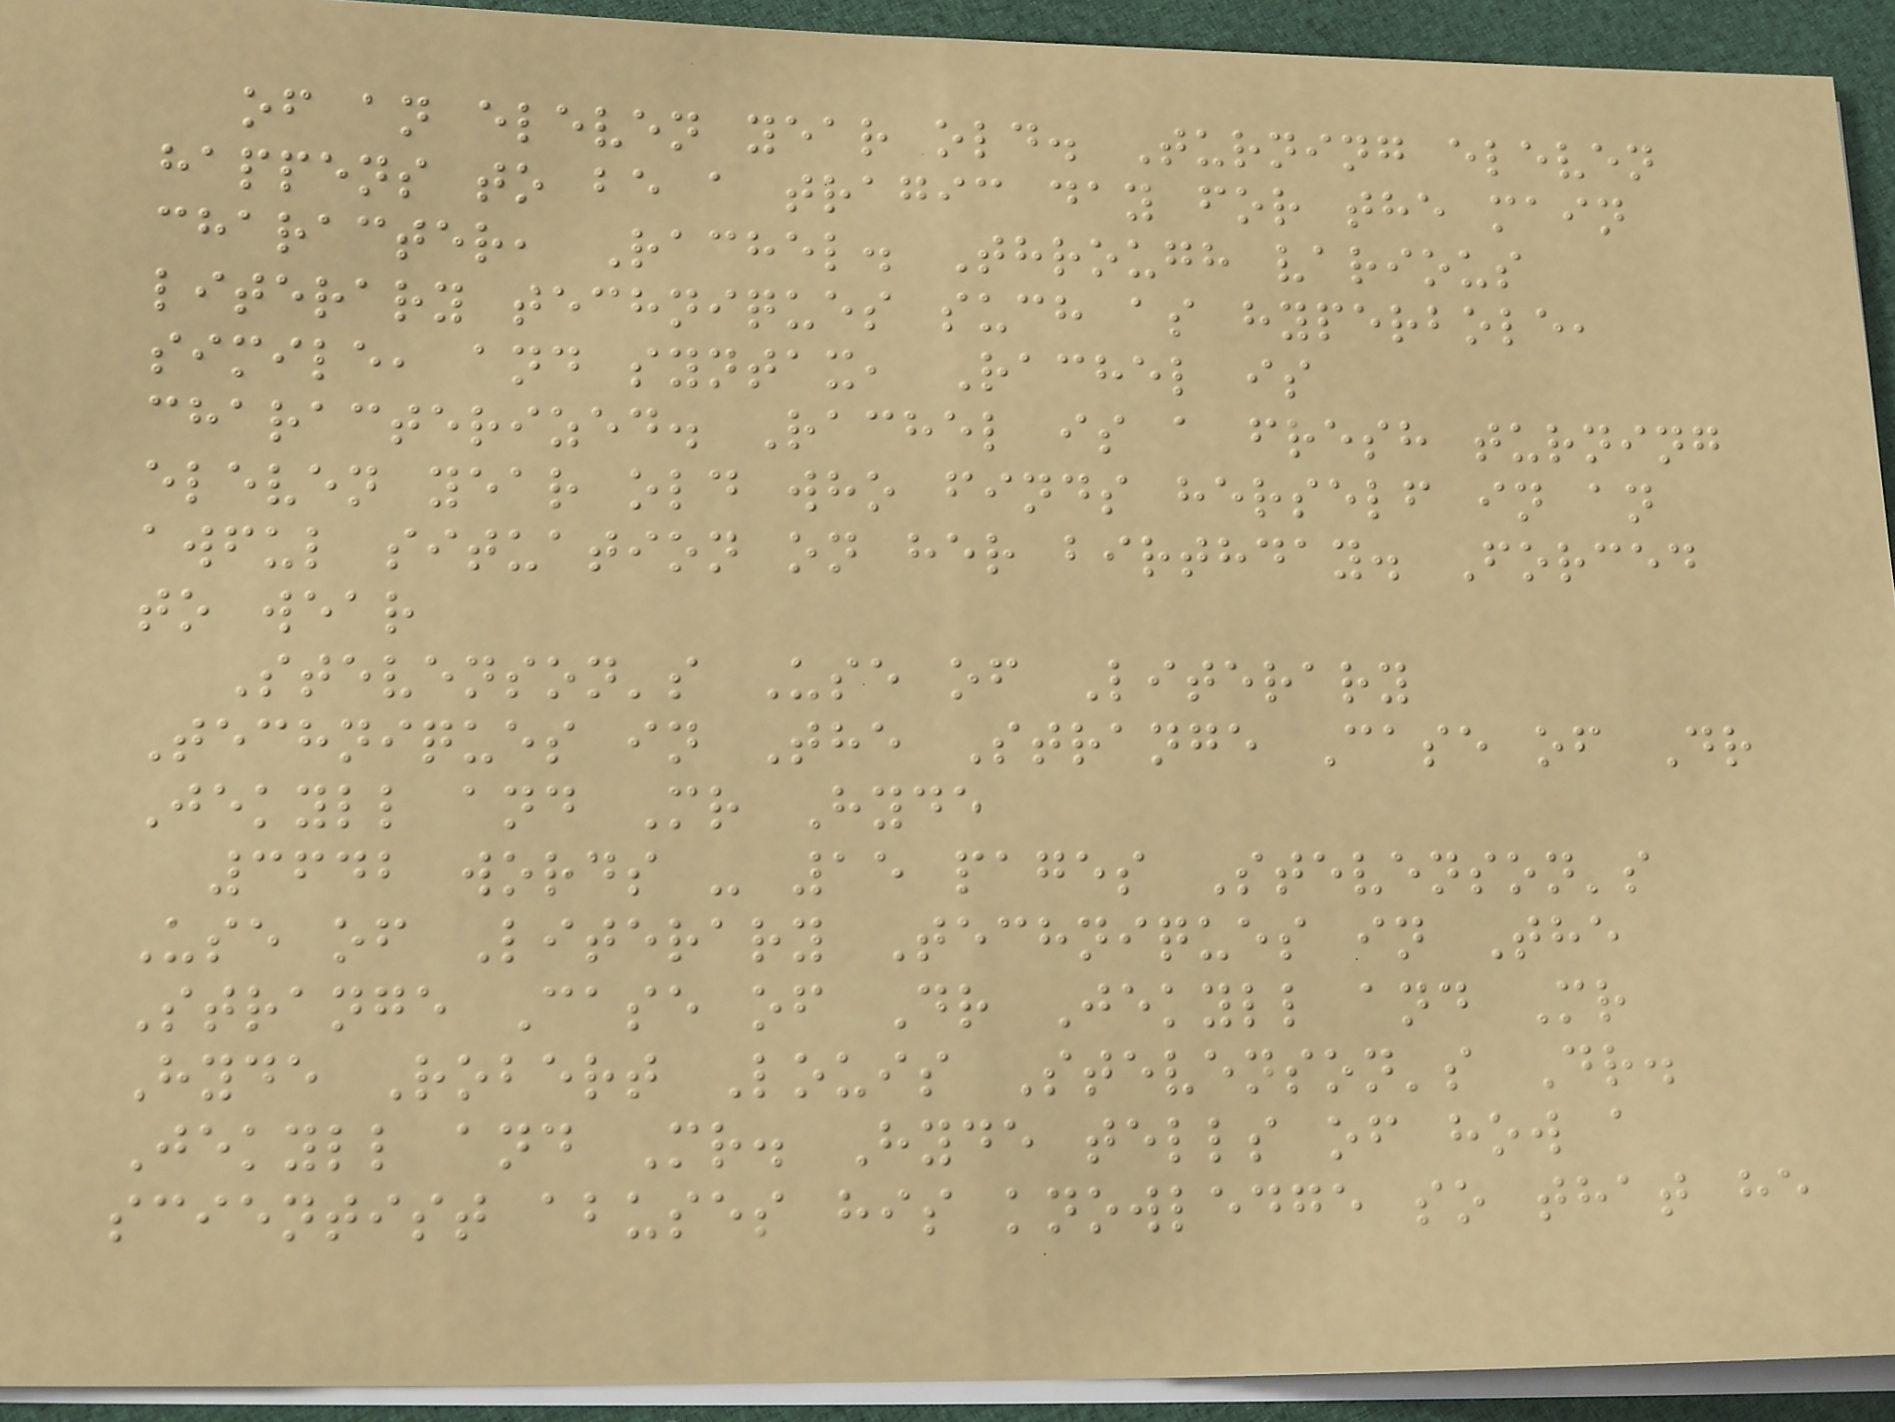of an eleven year old. Turning eleven
happens to be a tragic day for the main
character, Rachel. Through various
literary techniques such as hyperbole,
simile, and syntax, Rachel is
characterized. Rachel is a fresh turning
eleven year old who finds herself in an
awful situation on her birthday. Forced
to wear
Stevenson's Use of Literary
Techniques in The Strange Case of Dr
Jekyll and Mr Hyde
3642 words - 15 pages Stevenson's
Use of Literary Techniques in The
Strange Case of Dr Jekyll and Mr
Hyde Robert Louis Stevenson's Dr.
Jekyll and Mr. Hyde tells of how a
scientist abuses his knowledge so that he
